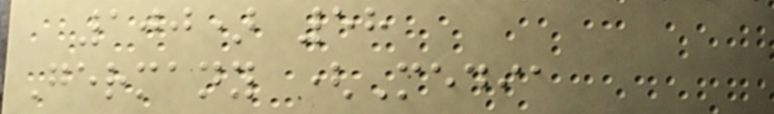100) 58
Germany (Media
